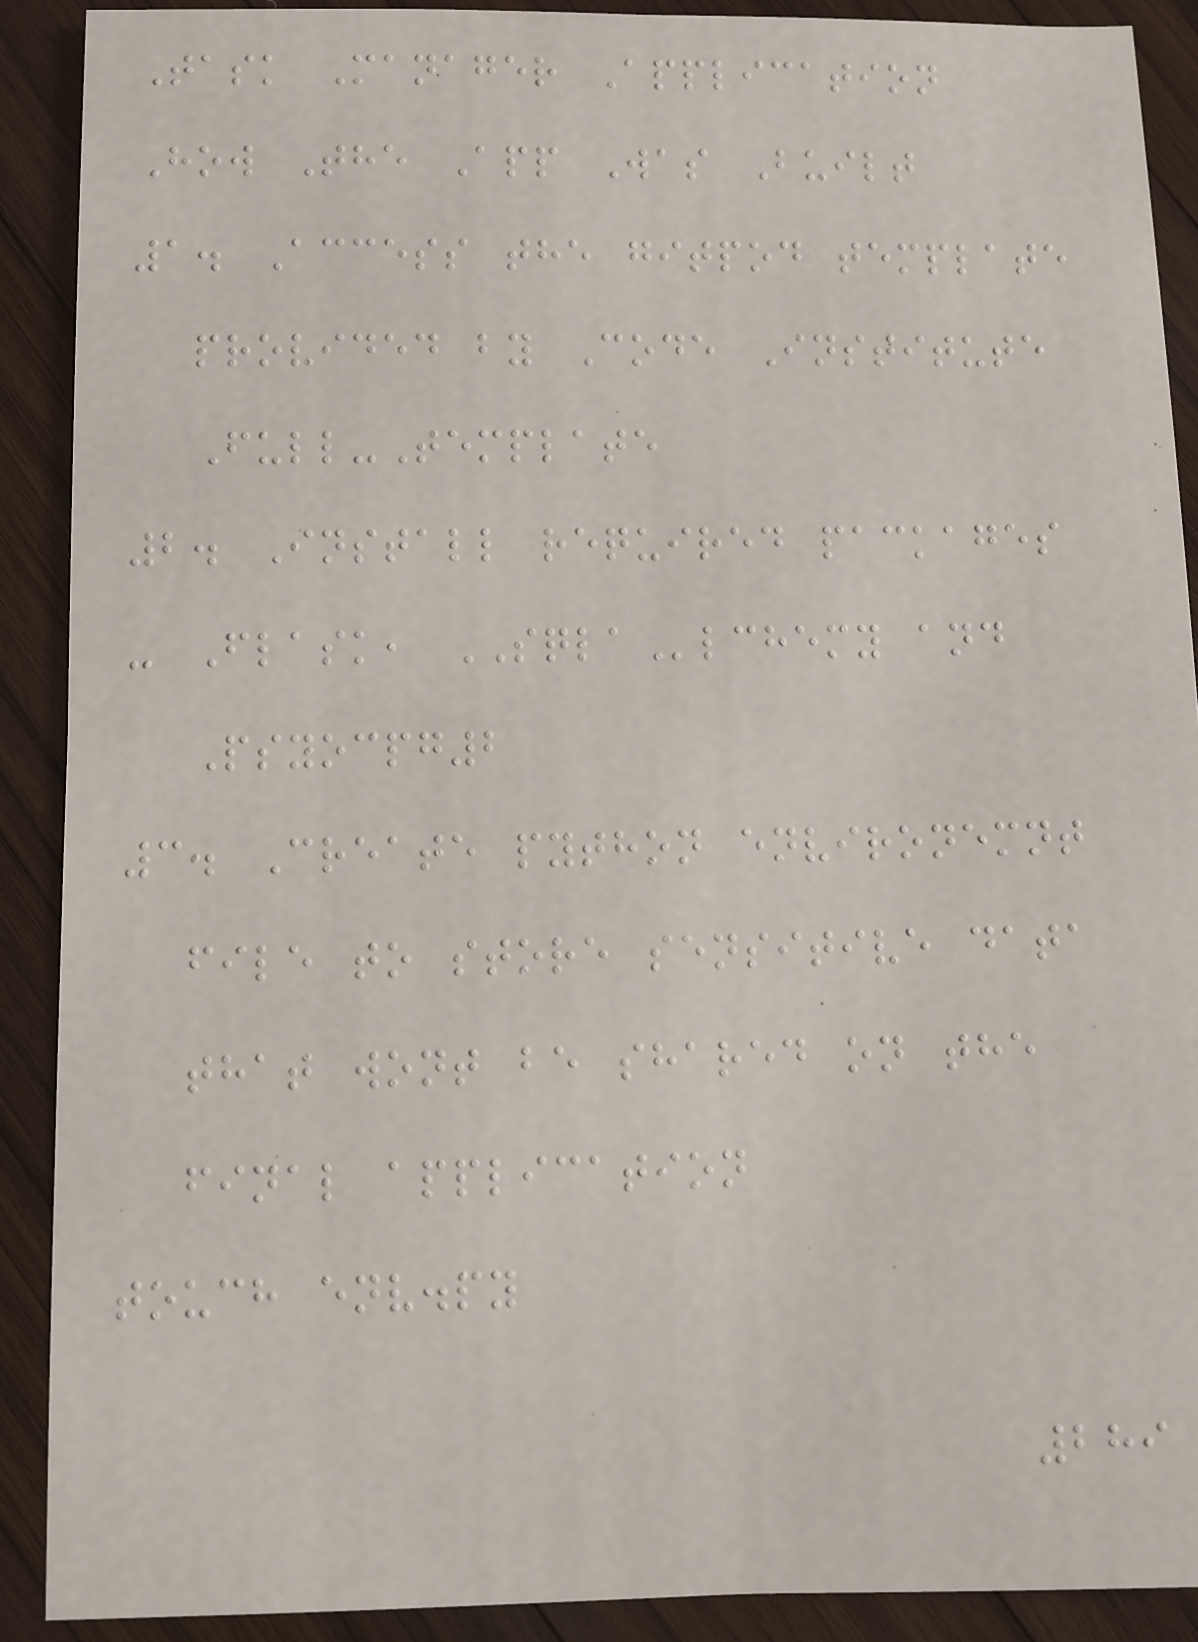Task Manager Application
How The App Was Built
1. Access the gitpod template
provided by Code Institute
Full-Template
2. Install required packages
- Flask, SQLAlchemy and
Psyocpg2
3. Create python environemnt
file to store sensitive data
that wont be shared on the
final application
touch env.py
289
